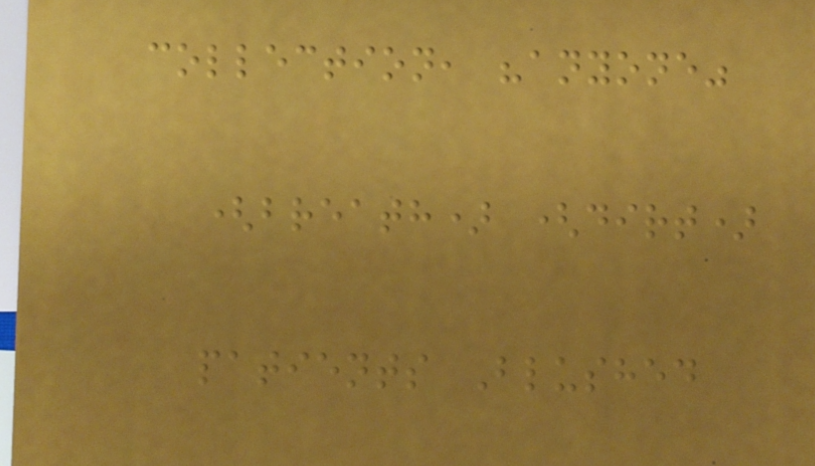collection, "anyone"
(breath) (dirt)
patients Blushed
